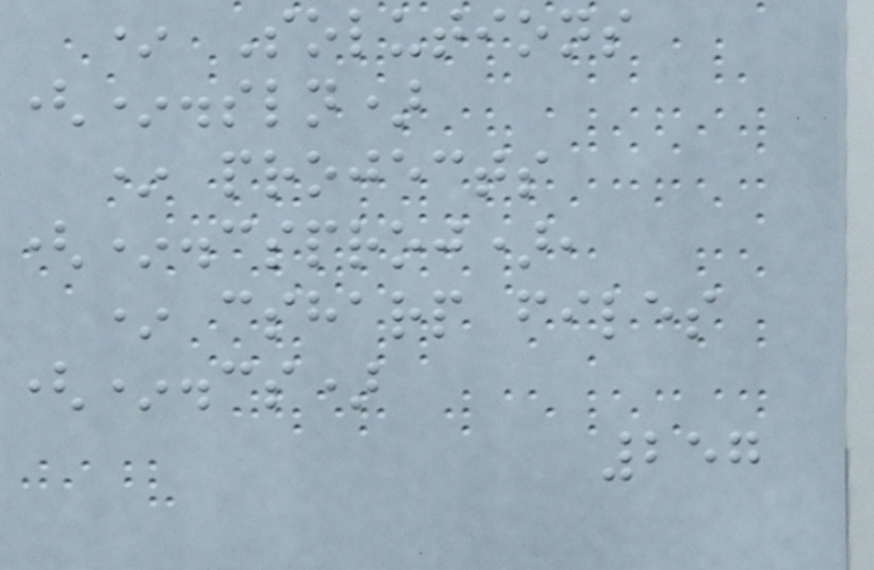* Solutions
(*.sln)
* projects
(*.csproj),
* csharp files
(*.cs)
257
